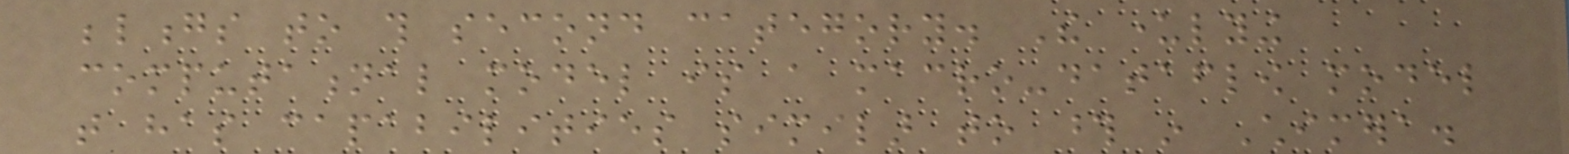belongs to this second category. The underlying
computational model is a macro-dataflow model
that has capabilities similar to those in Chimera.
